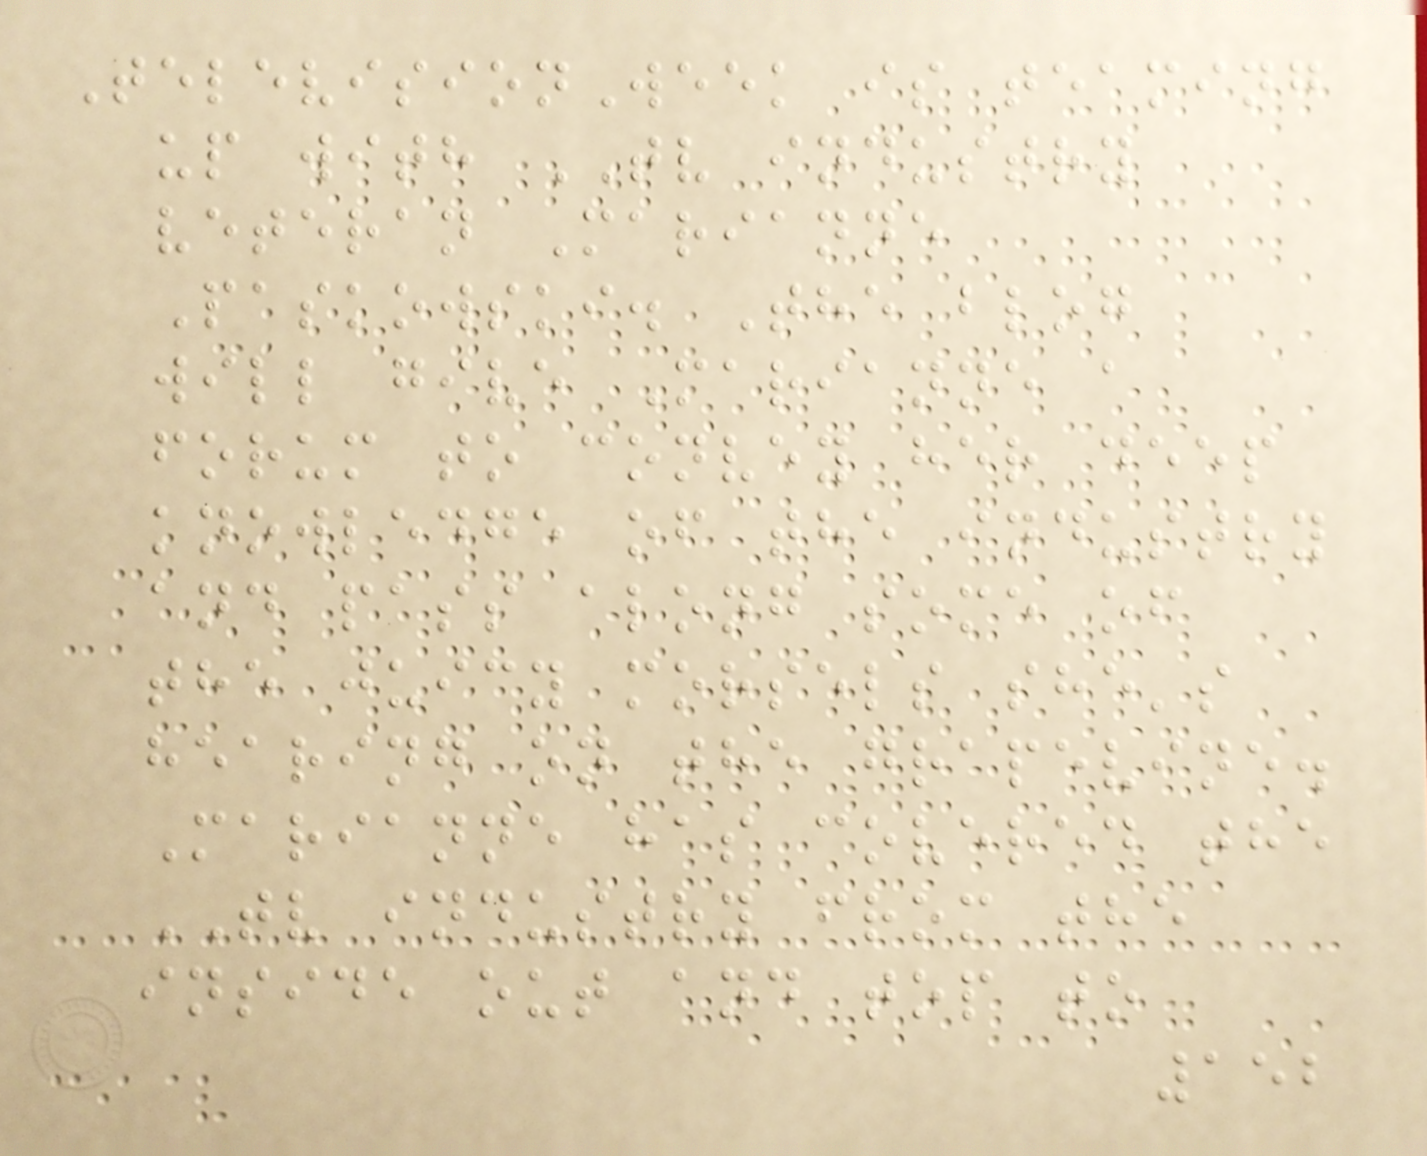TelevisionWeek is teaming
up with TV industry
veteran Marianne
Paskowski. The blog
will give Marianne a
forum to convey her deep
knowledge of the industry
and pass along some of
the juicy morsels she's
hearing on the grapevine.
Marianne has covered the
TV industry from the
inside out and top to
152
